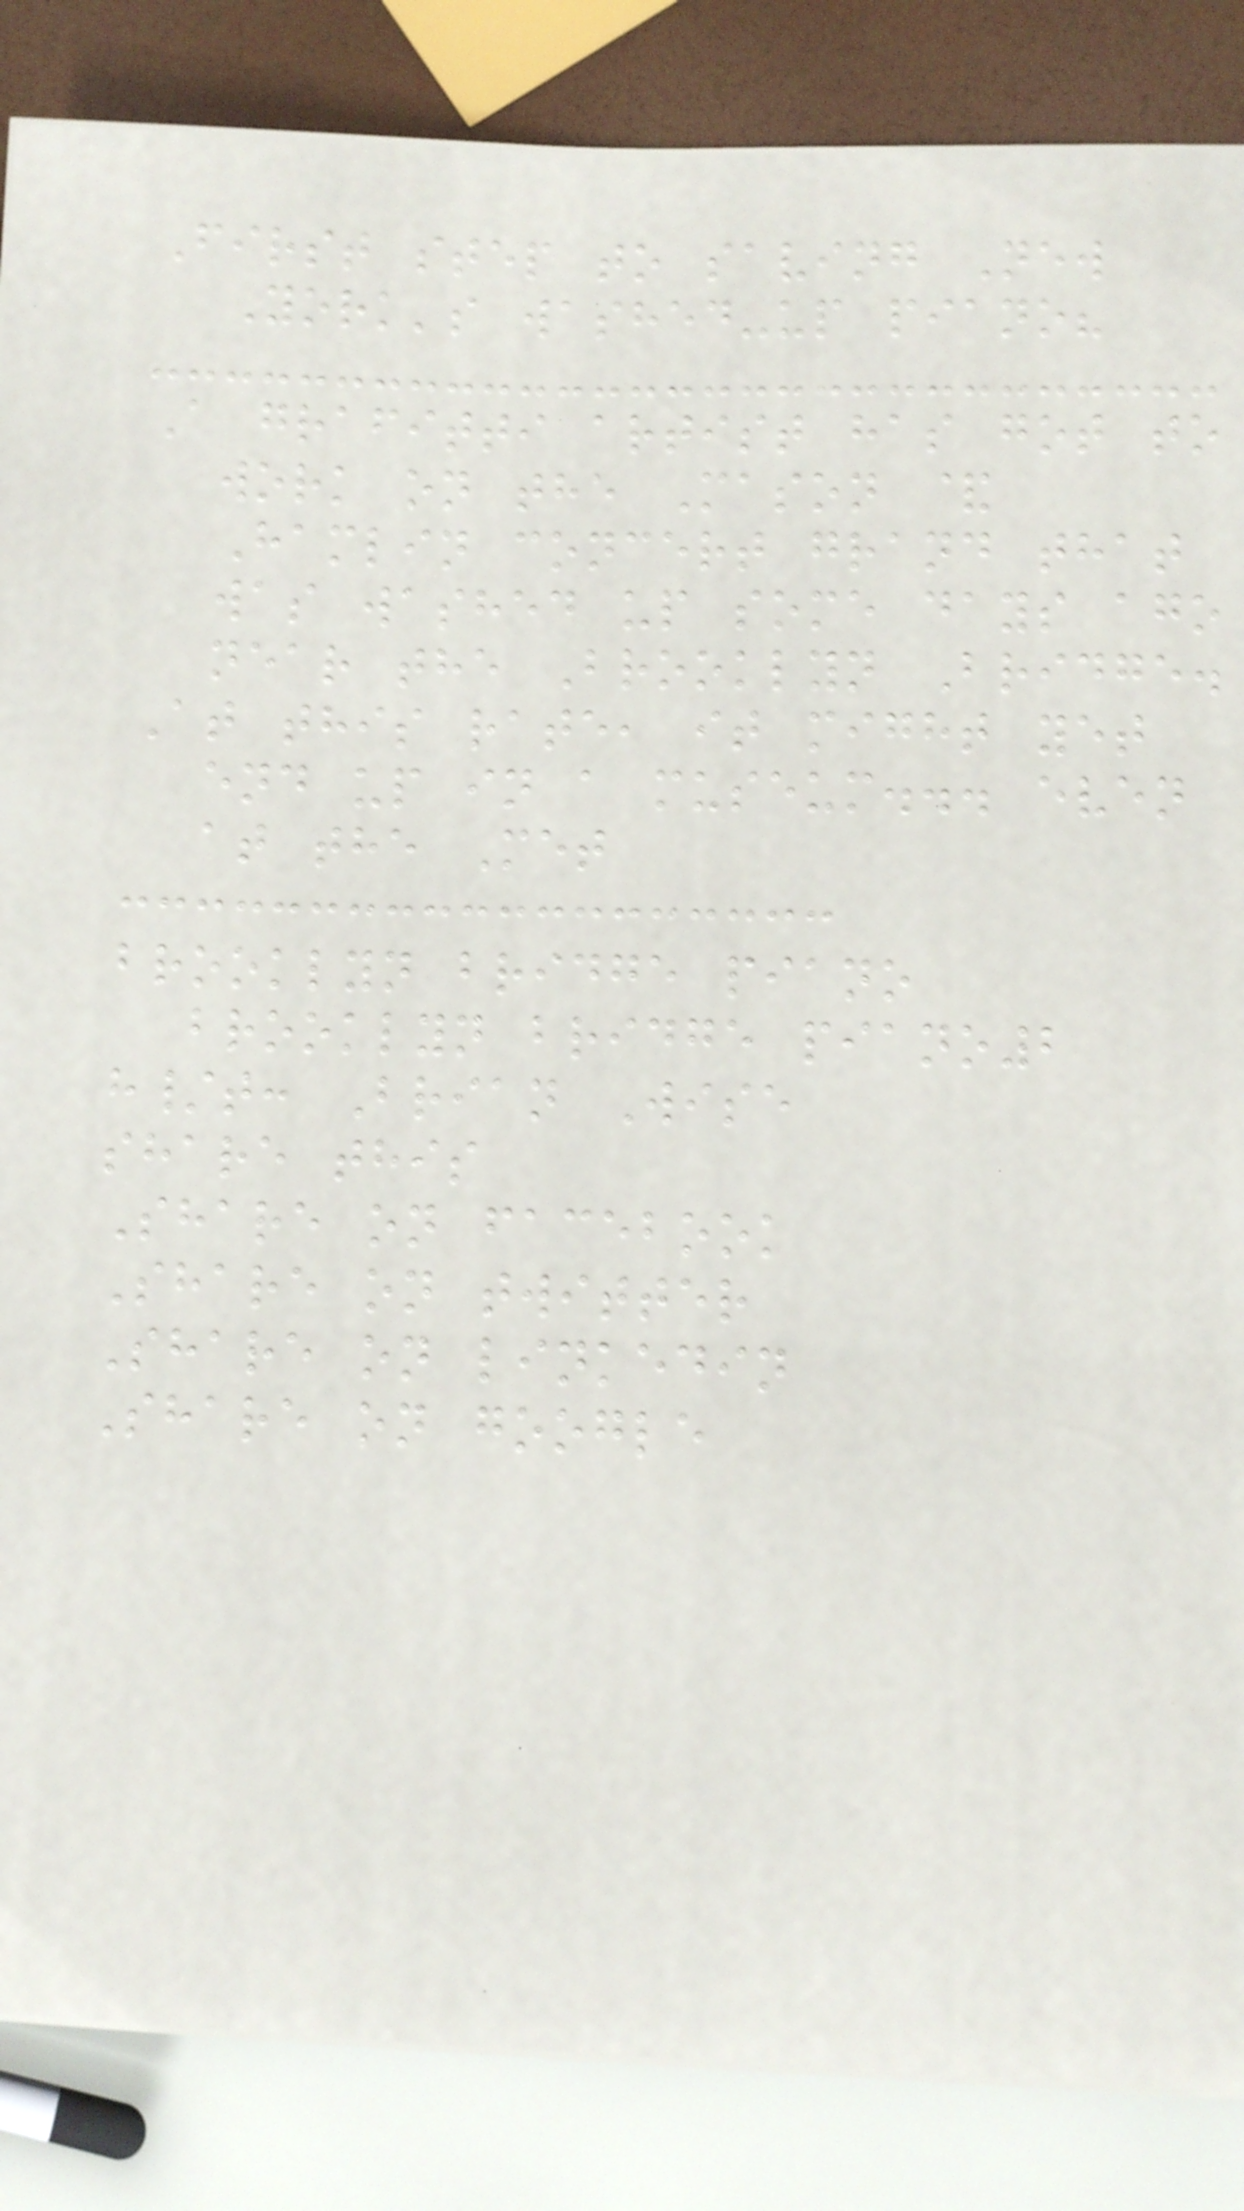First step to saving New
York's washed-up piano?
A grafitti artist has got to
work on the Mason &
Hamlin concert grand that
was washed up some days ago
near the Brooklyn Bridge.
At this rate, it might yet
end up in a museum... even
at the Met
brooklyn bridge piano
brooklyn bridge piano2
h/t: Brian Wise
share this
Share on facebook
Share on twitter
Share on linkedin
Share on google
